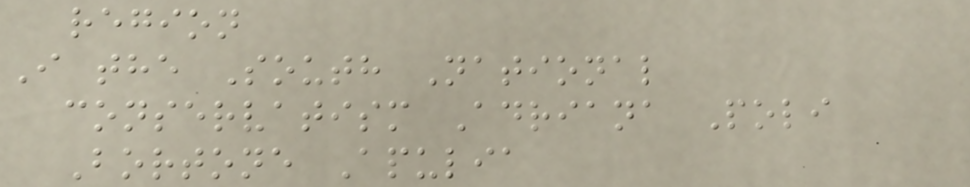region
I the South National
conservatism Adriana Poli
Bortone Apulia
